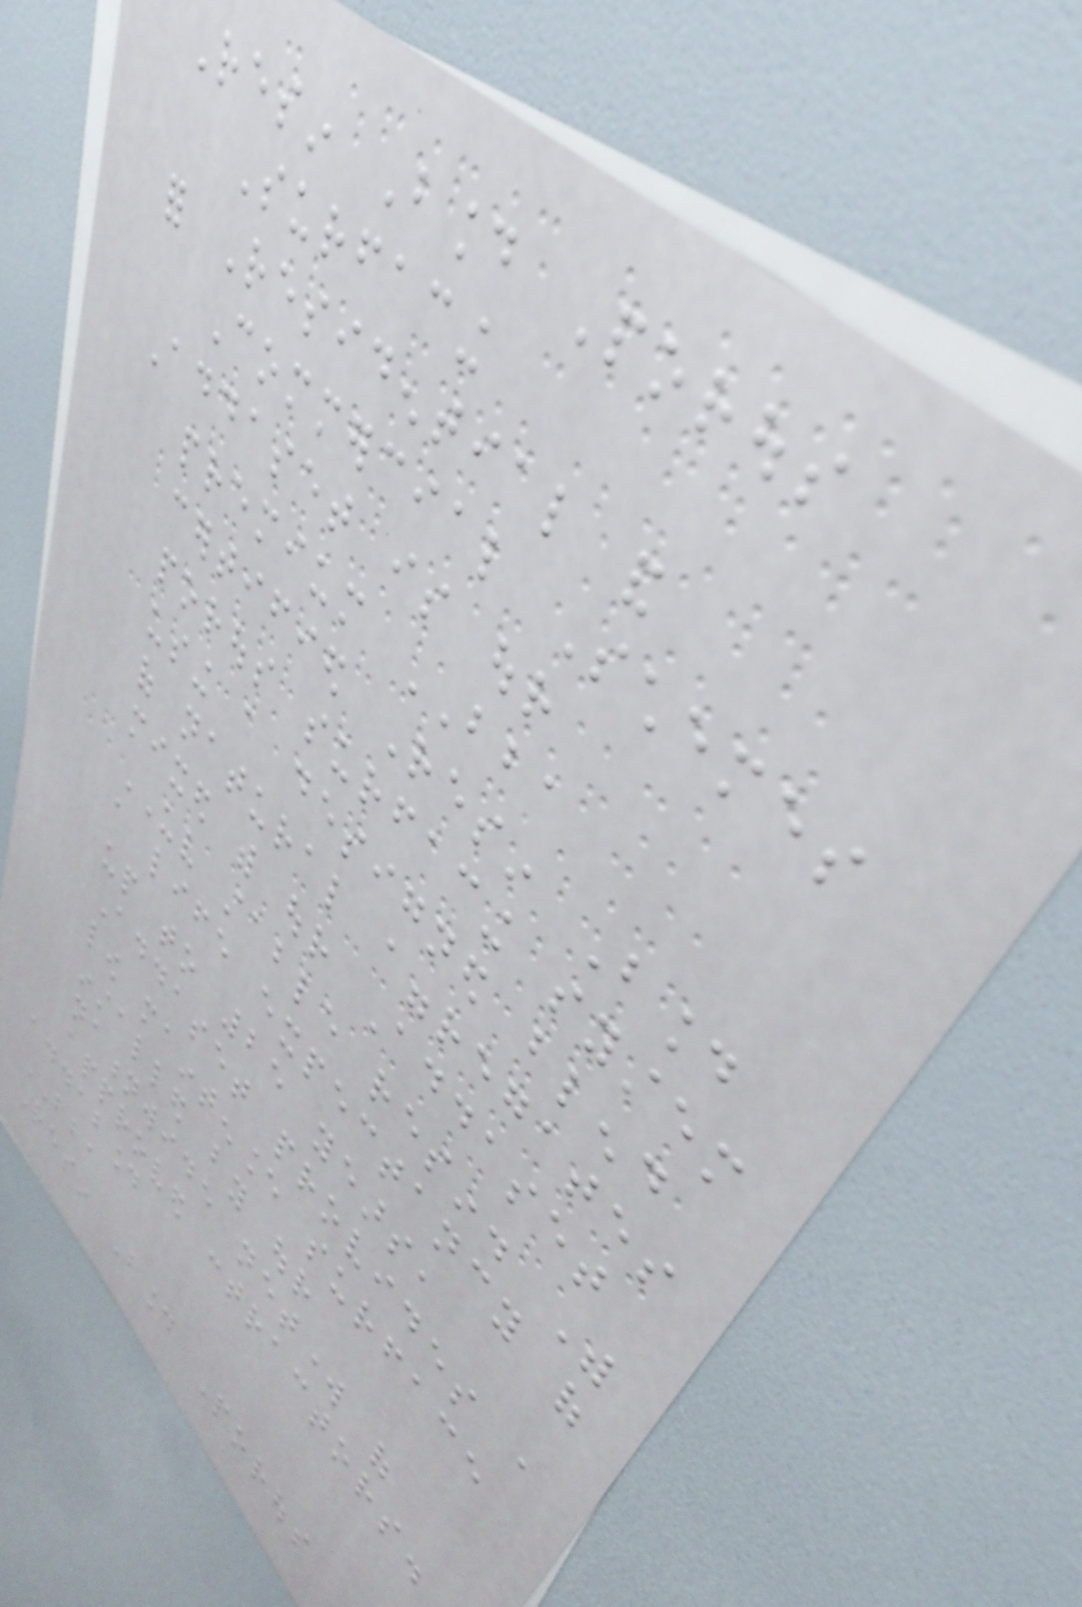Resin Bound Porous
Surfacing
for Residential and
Commercial Schemes
Addaset is our
premium BBA
certified Resin Bound
porous surfacing system
using a designed blend
of natural aggregates
mixed with our Addaset
UV stable resin. With
a life expectancy of
up to 25 years,
Addaset provides a
low maintenance surface
installed by our
nationwide network of
approved contractors.
addabound
BBA
Resin Bound Porous
